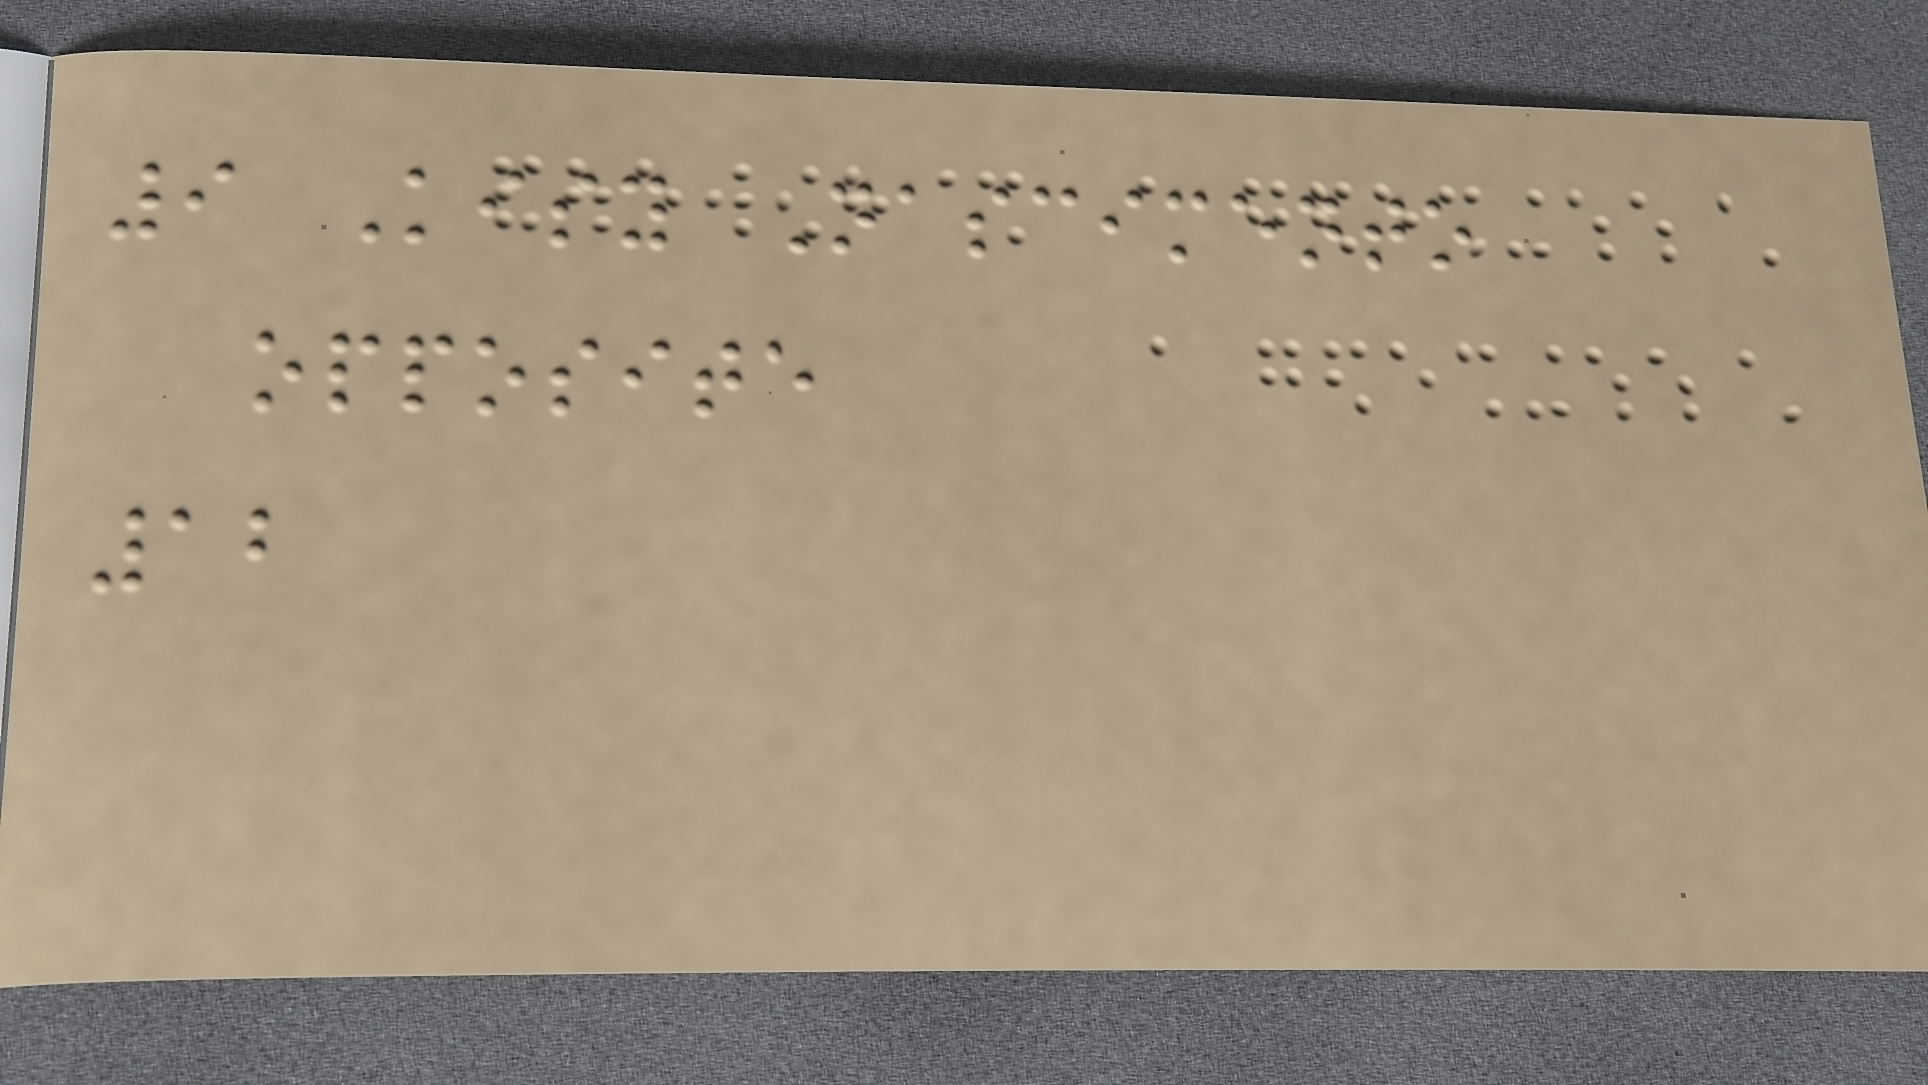9 Kisy Nascimento
opposite
12
